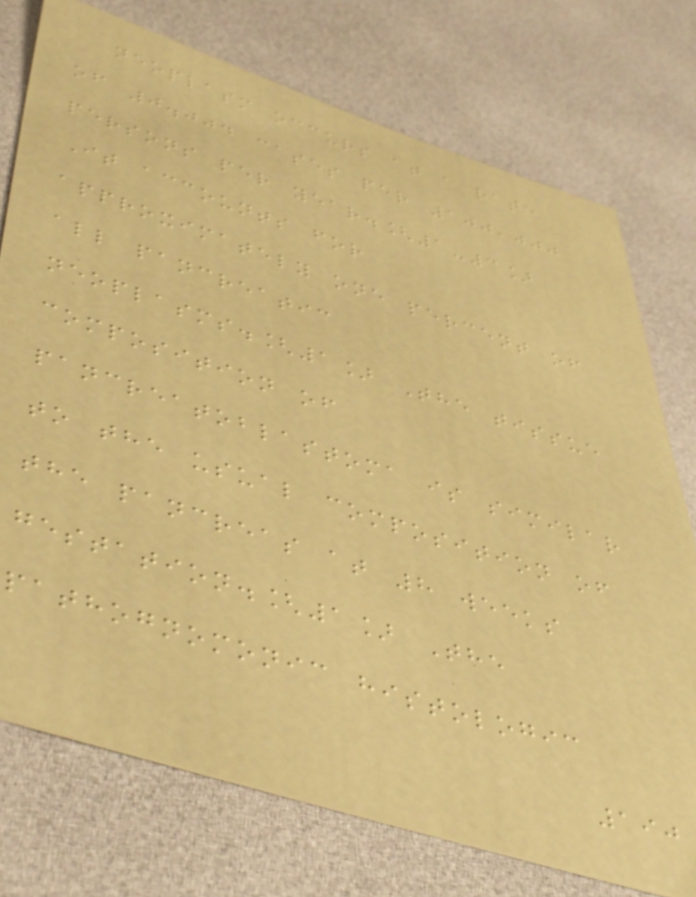neoplasm occurs at a rate
of 0.004 cases per 100,000
persons per year.[1-3]
It accounts for
approximately one percent of
all pancreatic
neoplasms.[1] The tissue
composition of
pancreatoblastoma is similar
to the usual composition of
the pancreas at 8 weeks
gestation.[1] The
pathognomonic histologic
190
